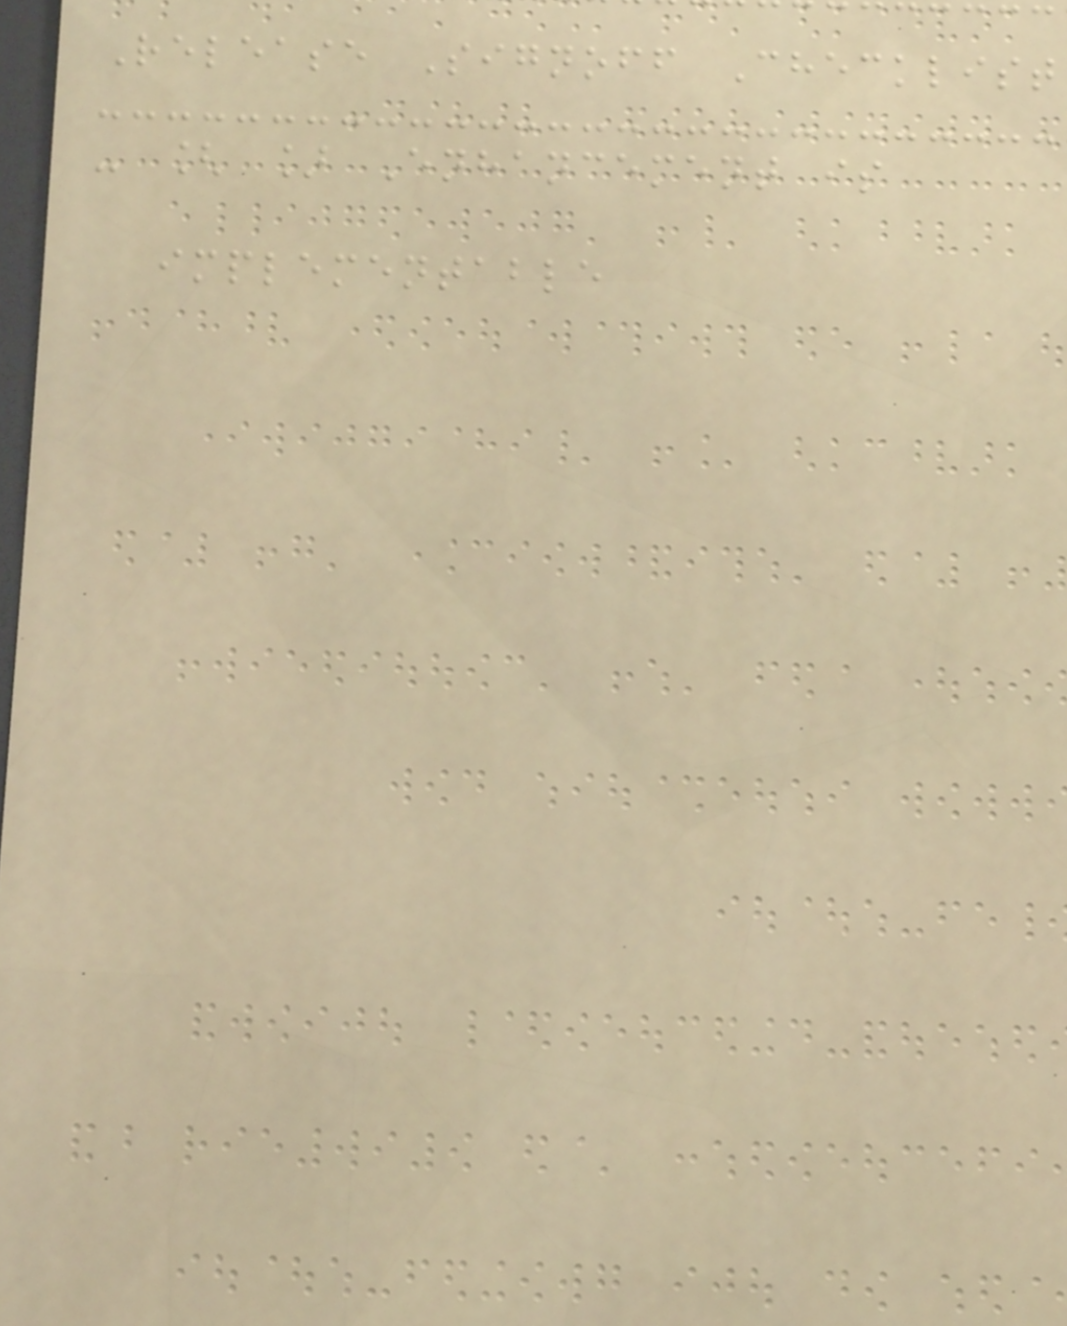Release Signoff Checklist
- [ ] Enhancement is
implementable
